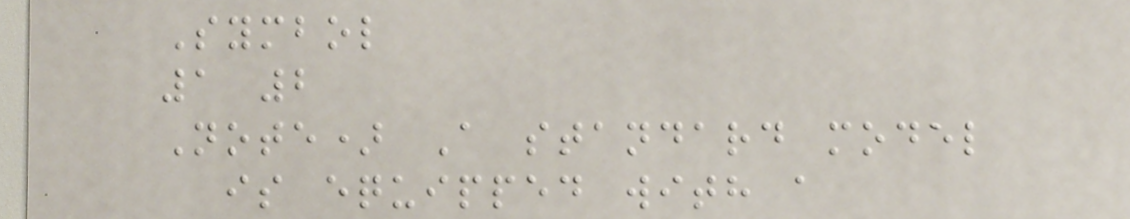Symbol
1 2
Note) A standard model
is equipped with a
